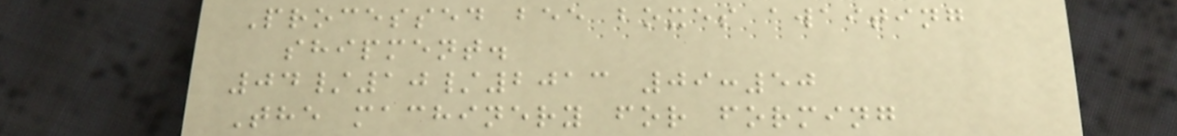Processed bee boxes awaiting
shipment.
04/10/2013 09:50
The machinery for forming
